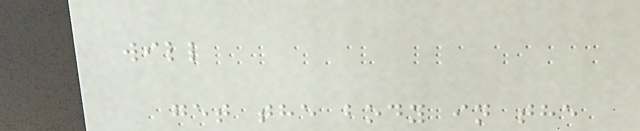will
get the body in the
